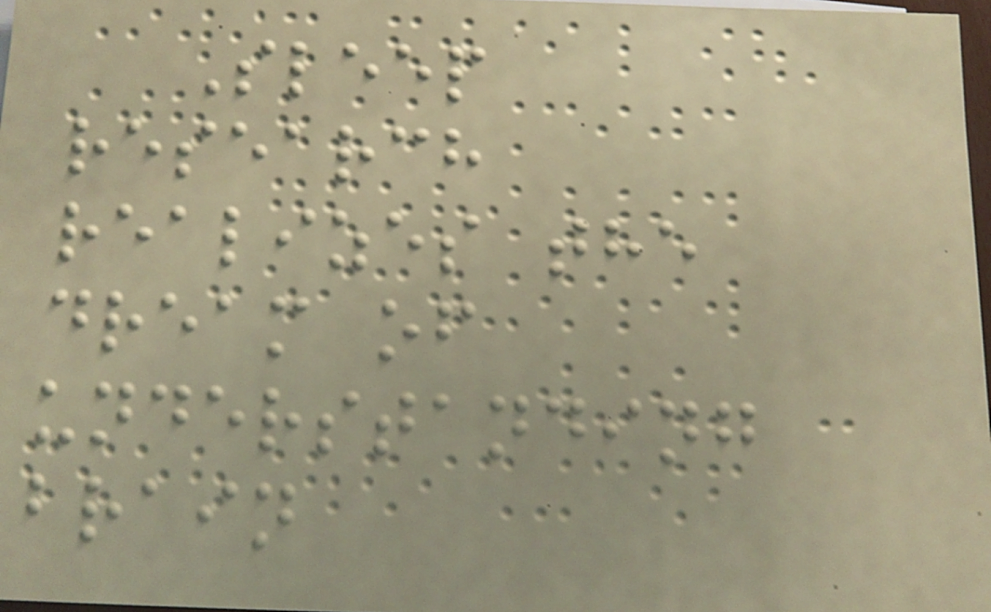Sleep
research
realizes the
dream of
understanding
brain
